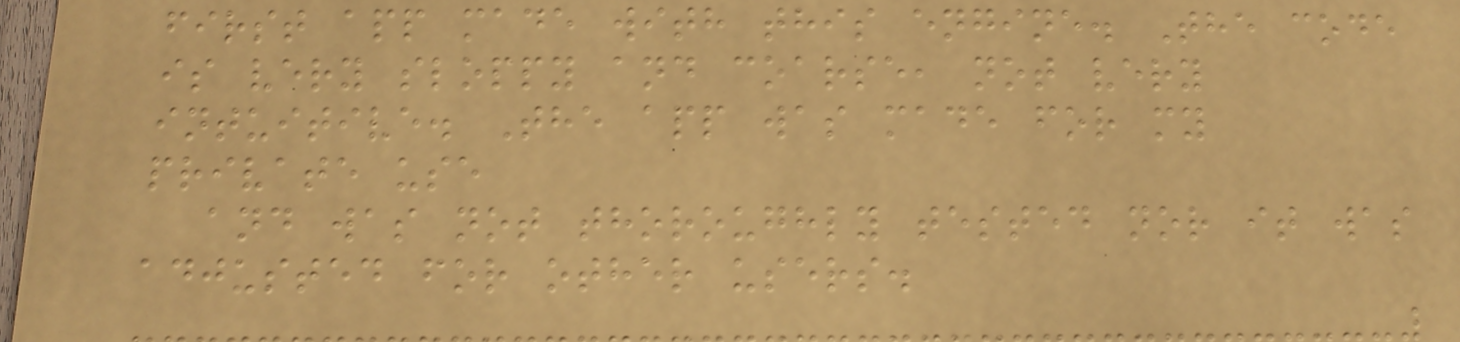first app made with this engine. The code
is very sloppy and coarse, not very
intuitive. The app was made for my
private use
and was not thoroughly tested nor it was
adjusted for other users.
